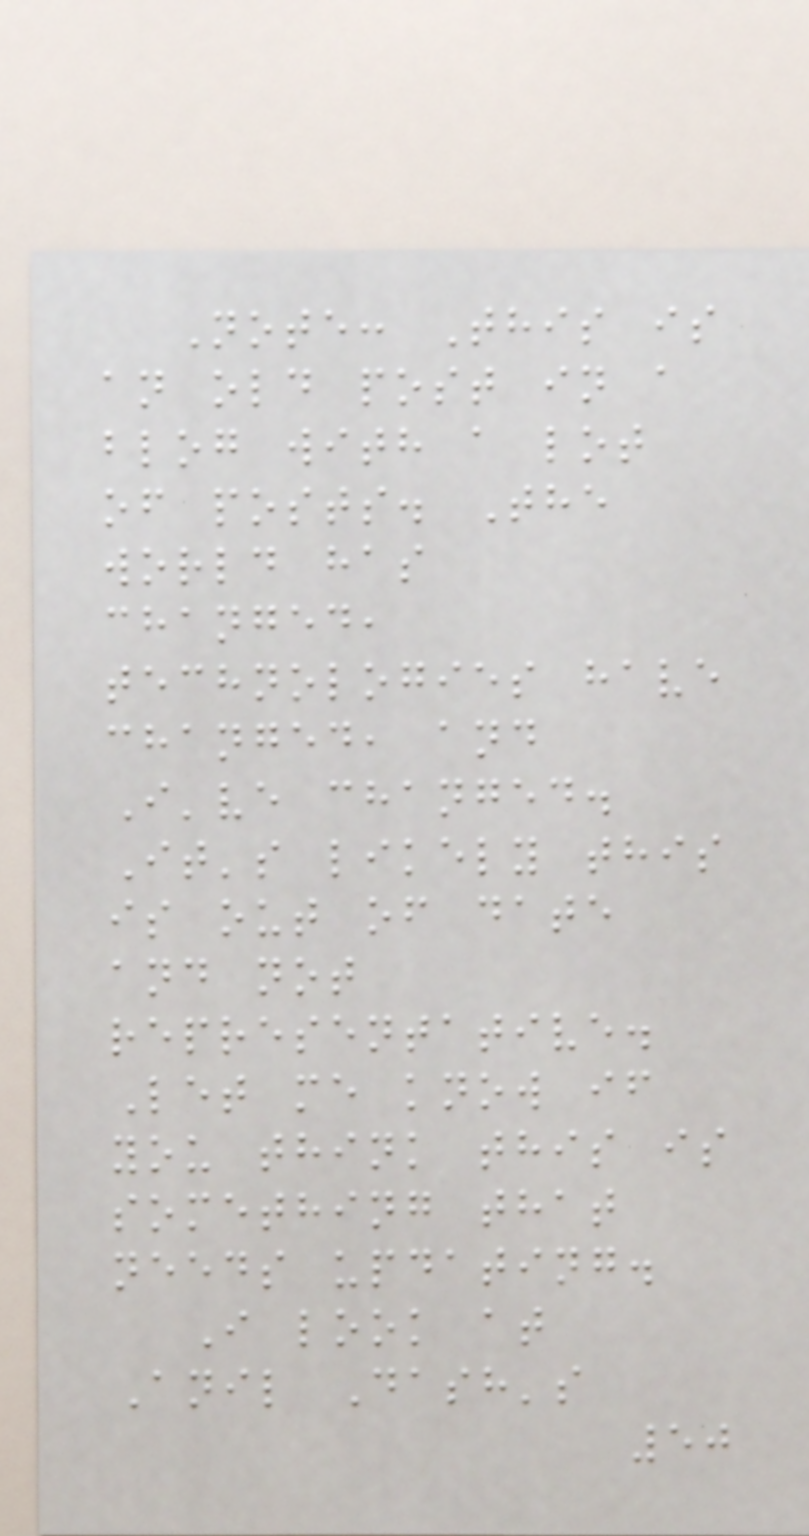Note: This is
an old post in a
blog with a lot
of posts. The
world has
changed,
technologies have
changed, and
I've changed.
It's likely this
is out of date
and not
representative.
Let me know if
you think this is
something that
needs updating.
I look at
Anil Dash's
50
